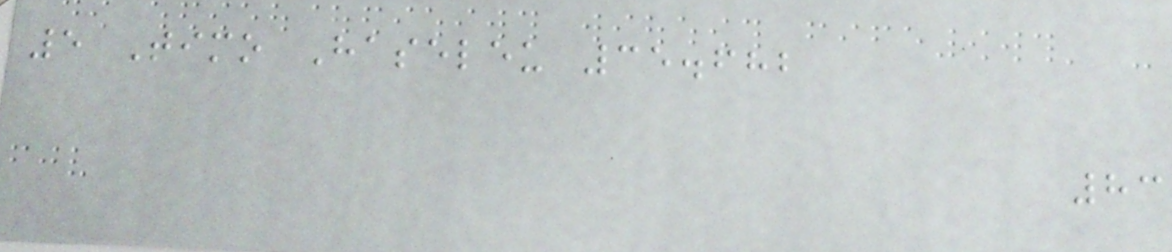5 Timo Haseleu 35.682
83
